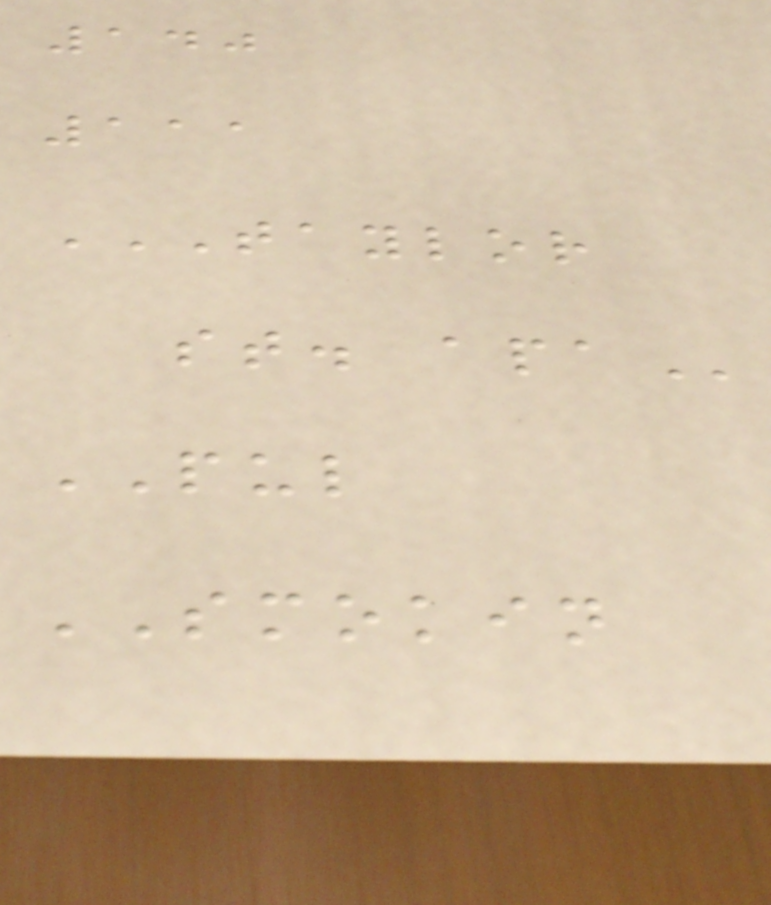140
111
TAYLOR
ST. APA
PUL
SMOKIN
